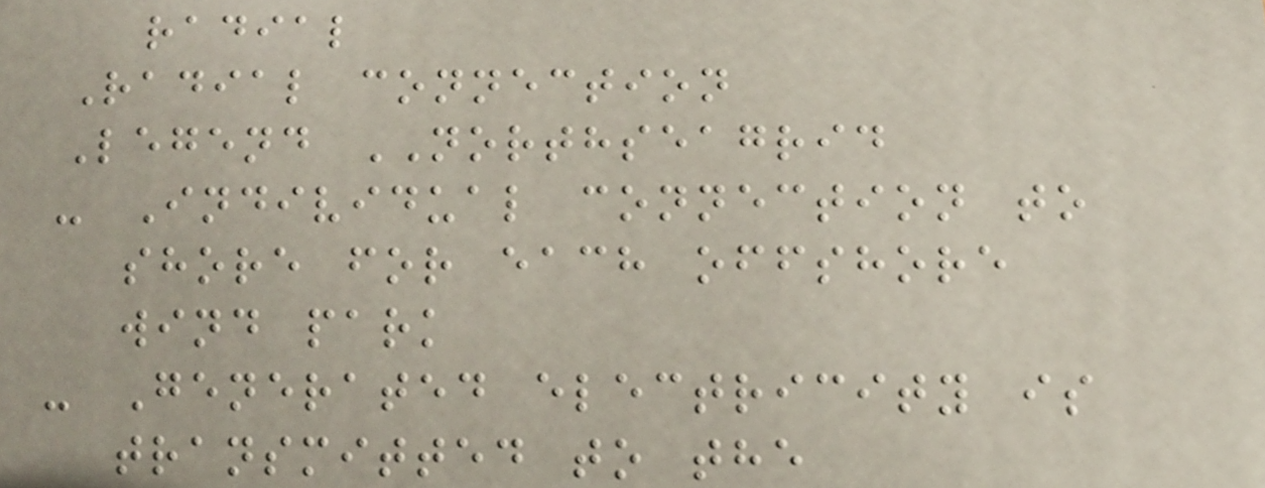radial
Radial connection
Legend NORTHSEAGRID
- Individual connection to
shore for each offshore
wind park
- Generated electricity is
transmitted to the
